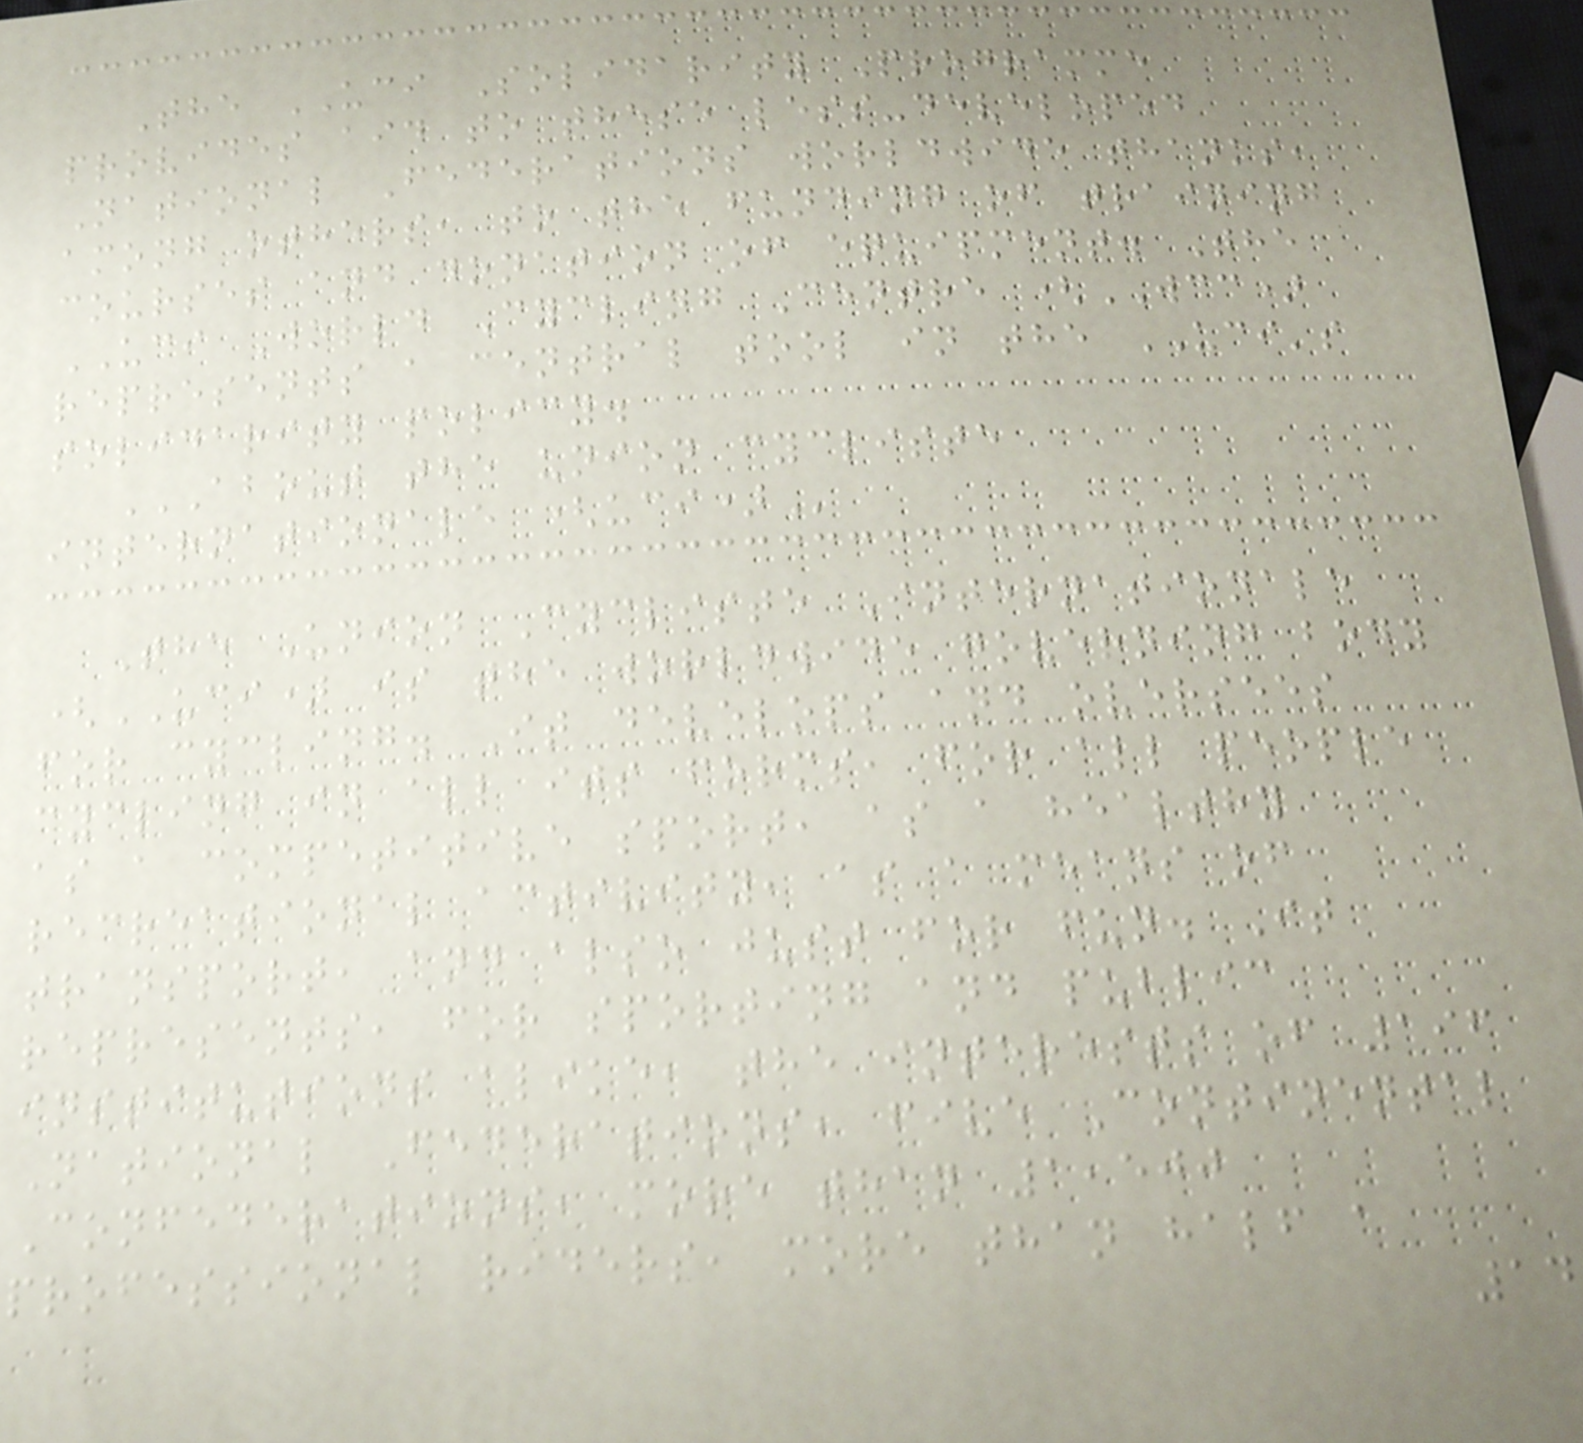The UCI Solidarity Programme
provides aid to these less-developed
National Federations worldwide thanks,
among others, to the funding of training
courses and donation of equipment. The
UCI World Cycling Centre (WCC)
represents a central tool in the UCI's
solidarity policy.
ABOUT THE UNION CYCLISTE
INTERNATIONALE (UCI)
The Union Cycliste Internationale
(UCI) is the worldwide governing body
for cycling. It develops and oversees
cycling in all its forms, for all people
as a competitive sport, as a healthy
recreational activity, as a means of
transport, and also just for fun. It
represents, for sporting and public
institutions alike, the interests of 196
National Federations, five Continental
Confederations, more than 1,500
professional riders, more than half a
14
